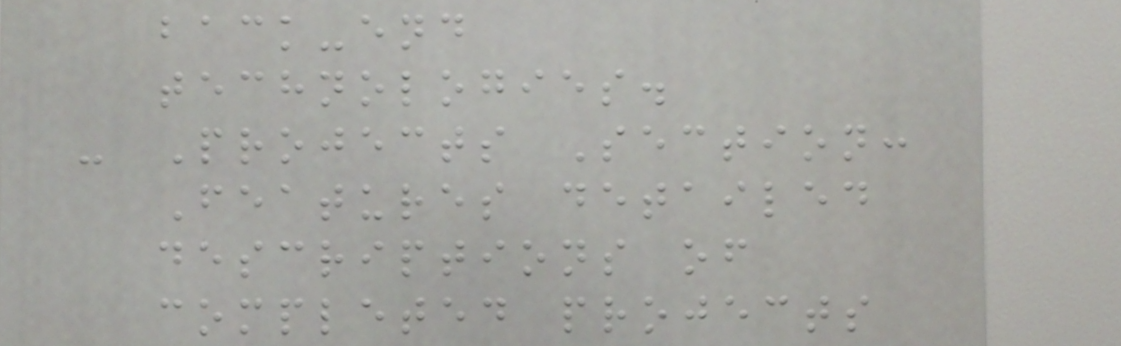back-end
technologies.
- Projects Section:
Features detailed
descriptions of
completed projects
